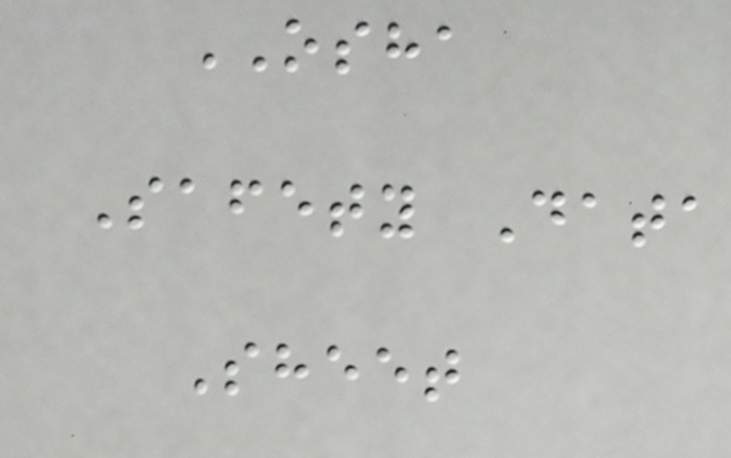OSHA
Safety Data
Sheet
